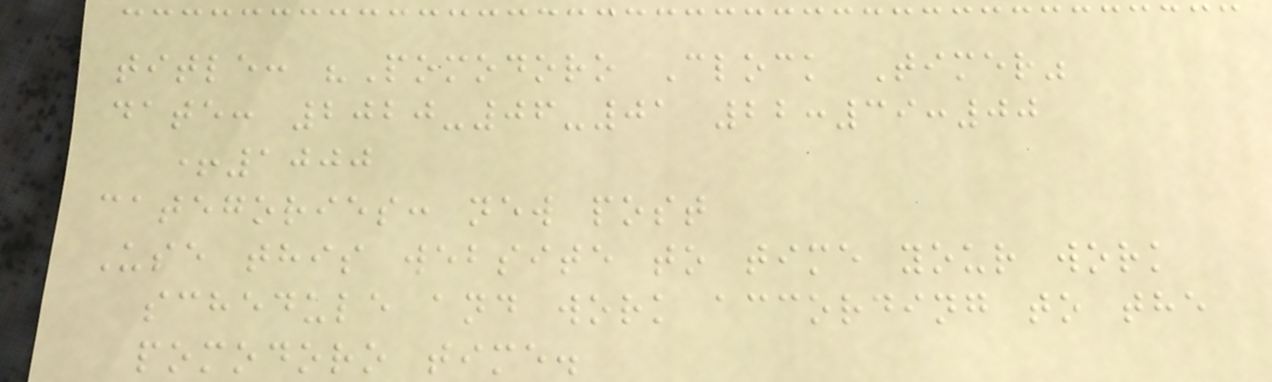title: "Pomodoro Clock Timer"
date: 2020-06-01 22:39:00
+1000
categories: new post
Use this website to time your work
schedule and work according to the
pomodoro time.
